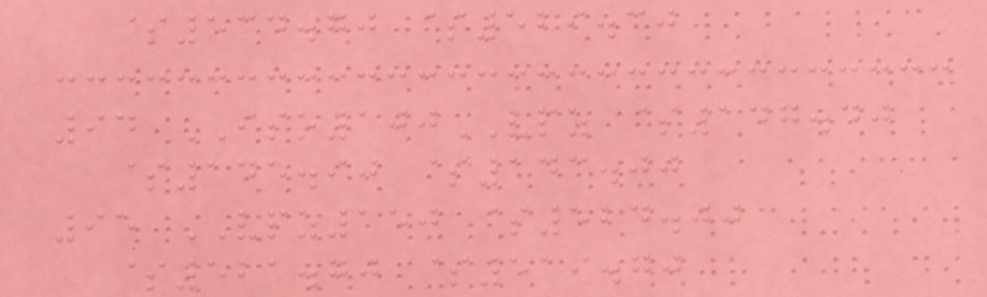$534.70 $529.30
94 ISO100VPZ $147.40
$145.90 $143.00
95 VPZ150 $524.00
$521.70 $519.70
